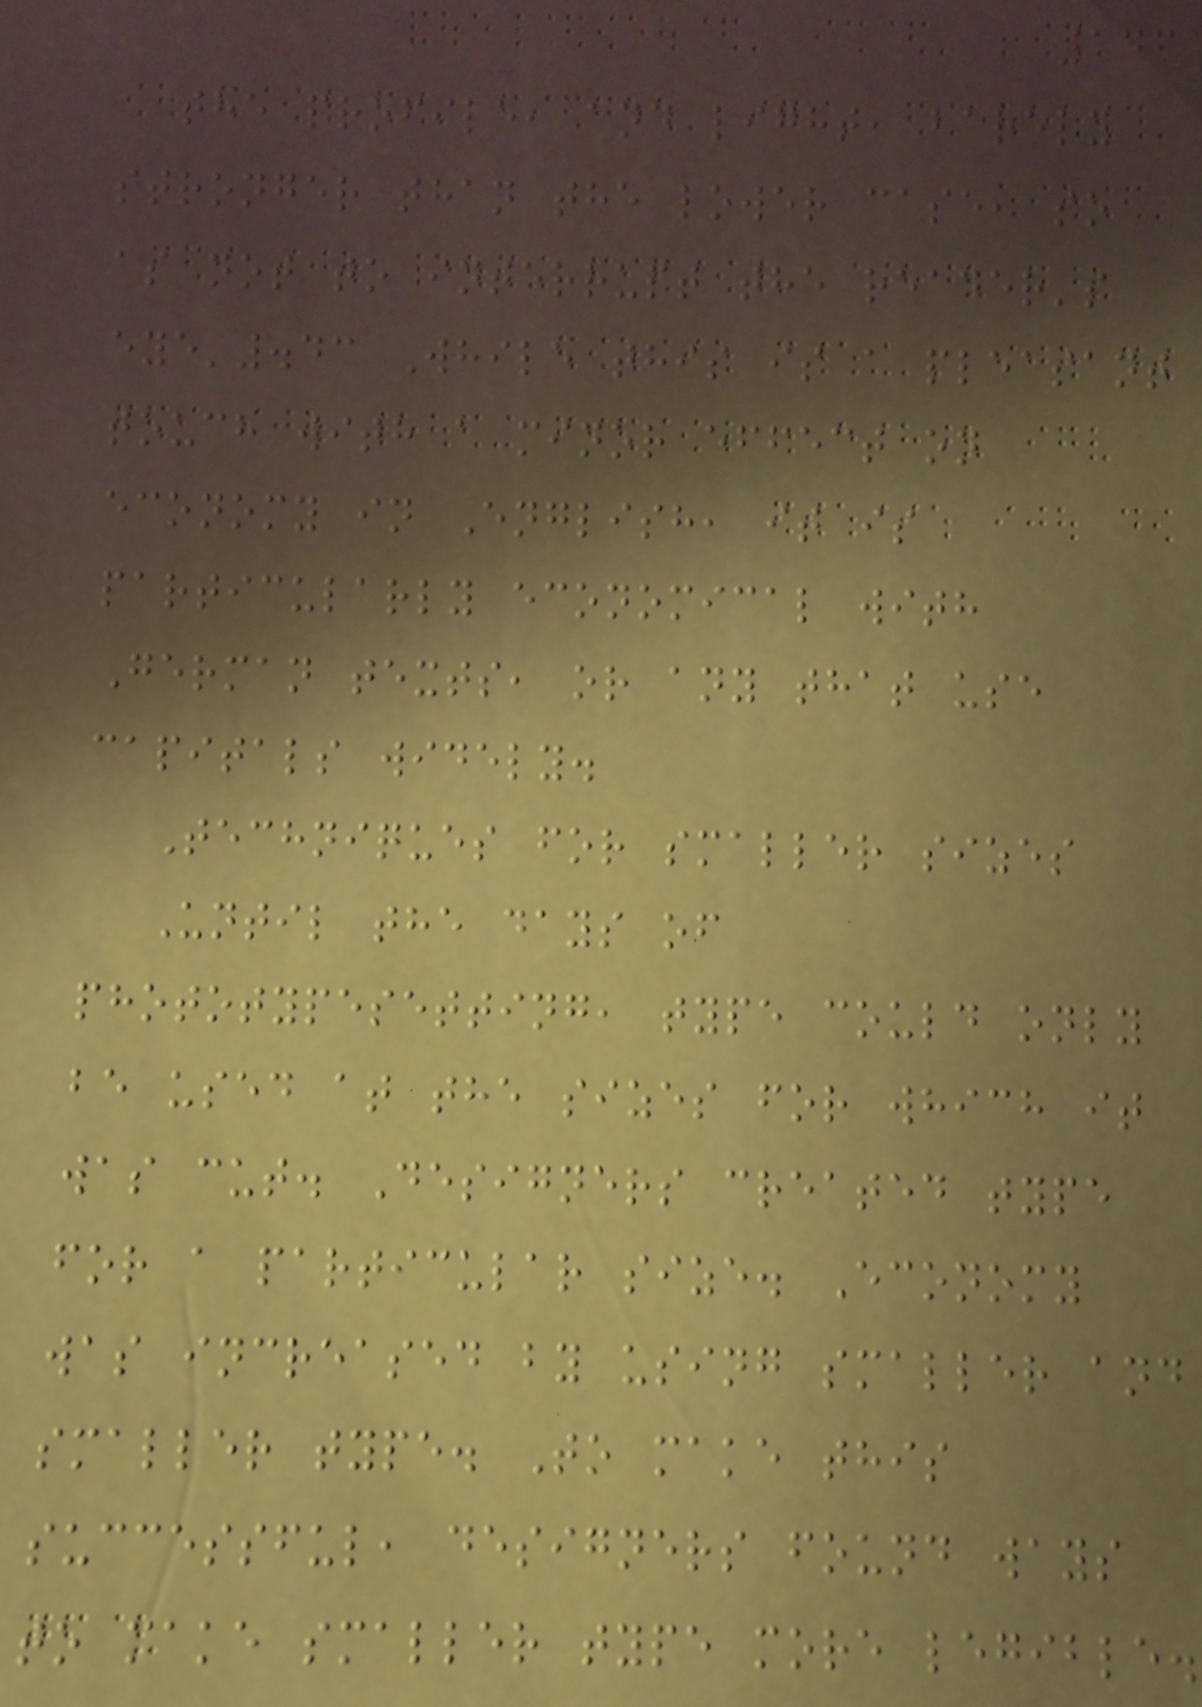146
the profile, and light, barely
stronger than the lower case, so
as not to interrupt the reader's
eye'.43 While this is a pleasant
touch with a minor effect on
economy in English, it is
particularly economical with
German texts, or any that use
capitals widely.
Techniques for smaller sizes
Until the days of
phototypesetting, type could only
be used at the sizes for which it
was cut. Designers created type
for a particular size. Economy
was increased by using smaller and
smaller type. To make this
successful, designers found ways
to make smaller type more legible.
